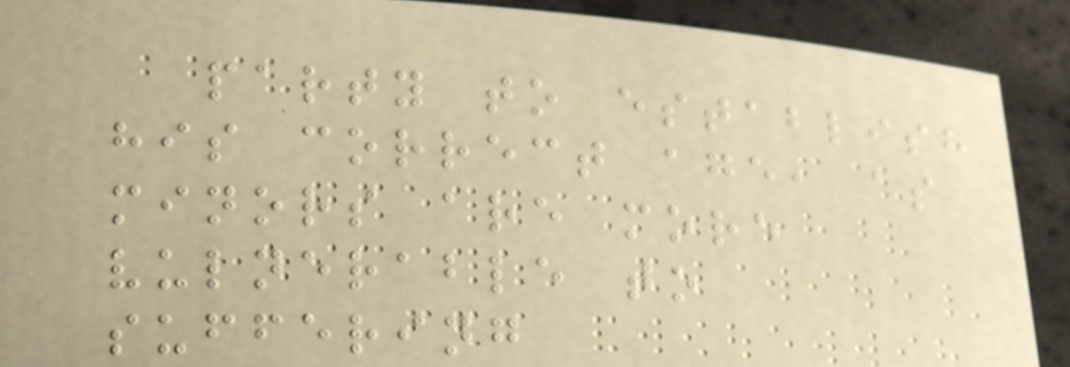party to establish
his correct age, as
minors are more
vulnerable to
suffering
